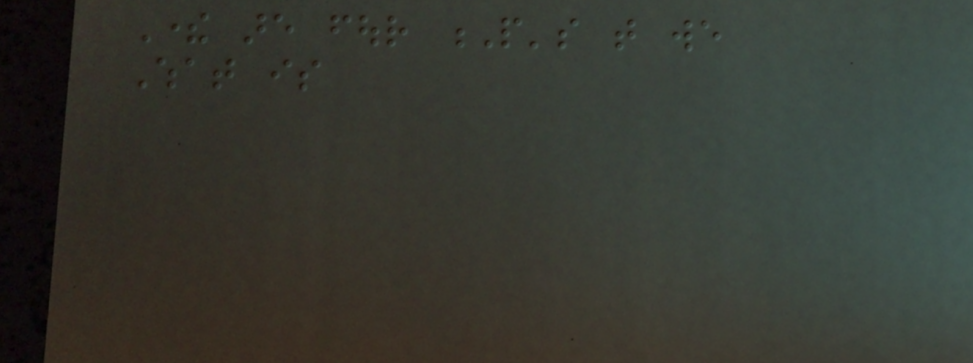There are four P's that we
What is
